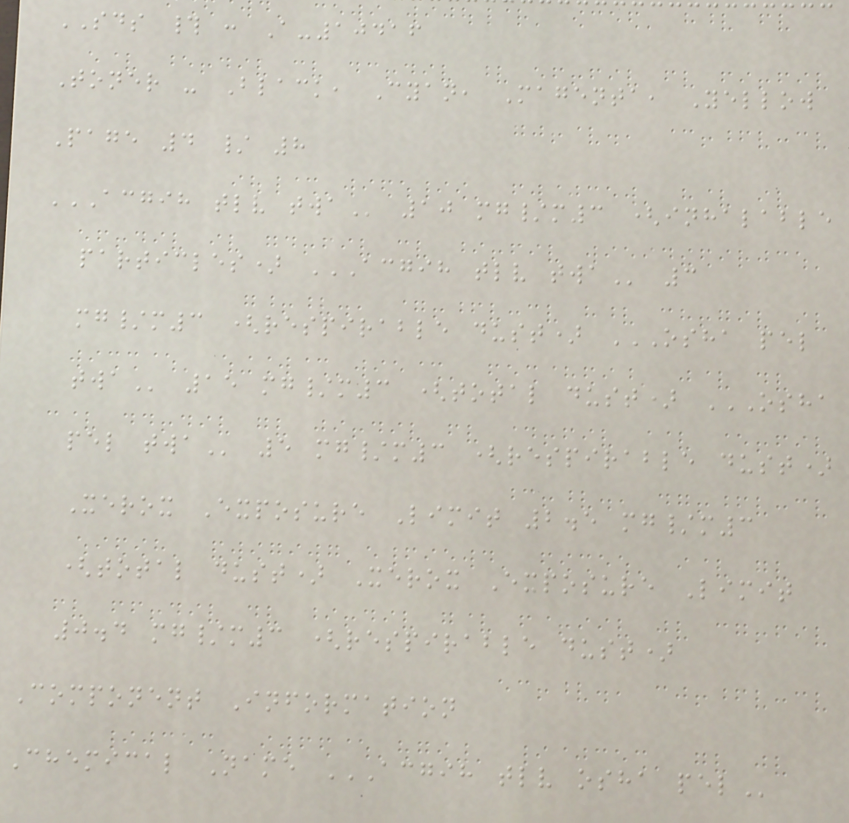SDS # : A-10416
Toner - Black, Cyan, Magenta, Yellow
Page 4 / 8
ACGIH TLV TWA 10 mg/m3 (inhalable
particles) ACGIH TLV TWA 3
mg/m3 (respirable dust) OSHA PEL
TWA 15 mg/m3 (total dust) OSHA
PEL TWA 5 mg/m3 (respirable dust)
Xerox Exposure Limit 2.5 mg/m3
(total dust) Xerox Exposure Limit
0.4 mg/m3 (respirable dust)
Component Information
Chemical Name ACGIH TLV OSHA PEL
